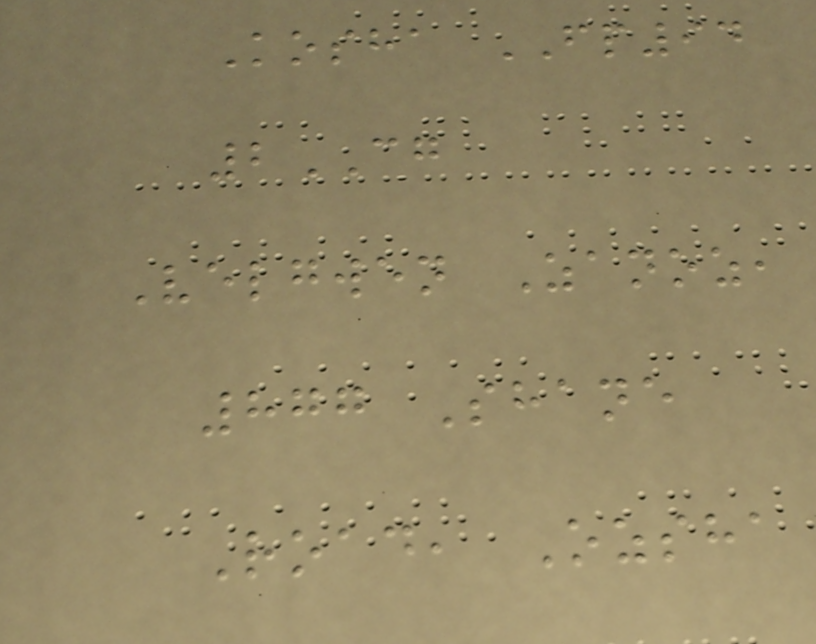Kosha FP94
2CG
Velgwen Zanoz,
877 Shane
Road, Ozsha
